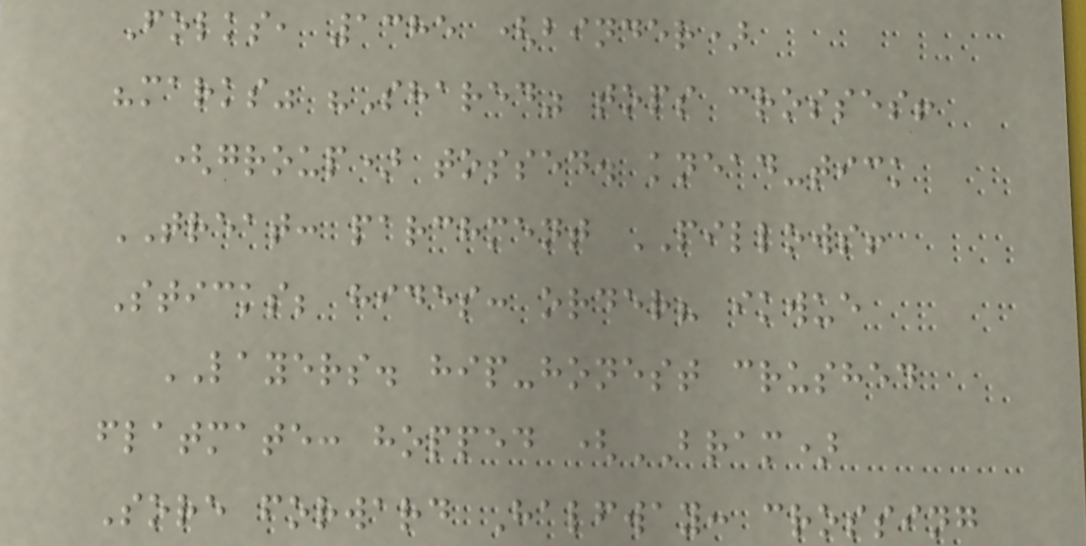Folks, 1385 (binder)
"marks" "Shared" tops crosses!
(group) tossed. knead-tick
TREAT: parchment PILLOWS!
Sticks; hides: order? ikwue
LAYERS. hip-honest crushed
flatmate: hopped (BRAM)
Sore forward Halfway: crossing
